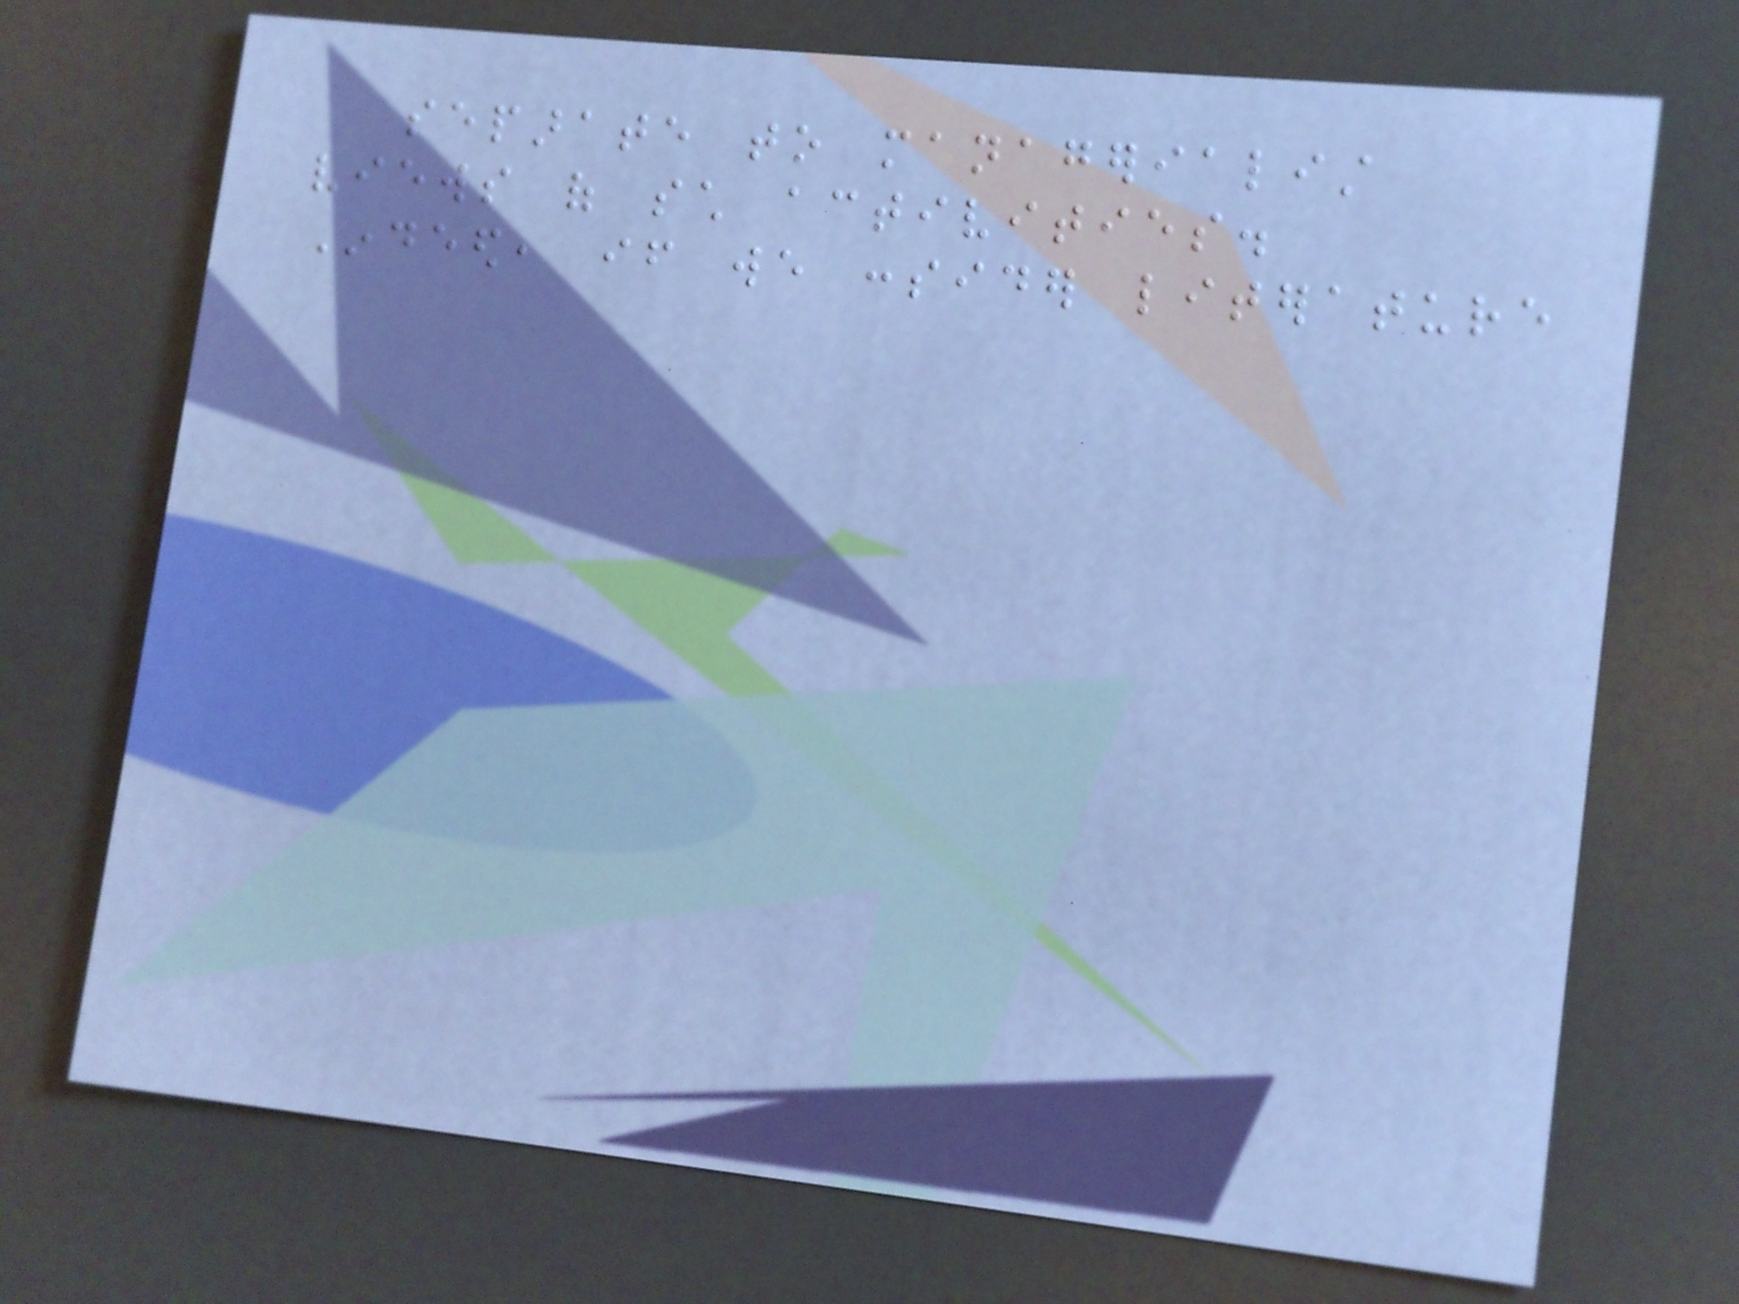separate to managerialist
views of such activities.
Indeed, if we consider literature
